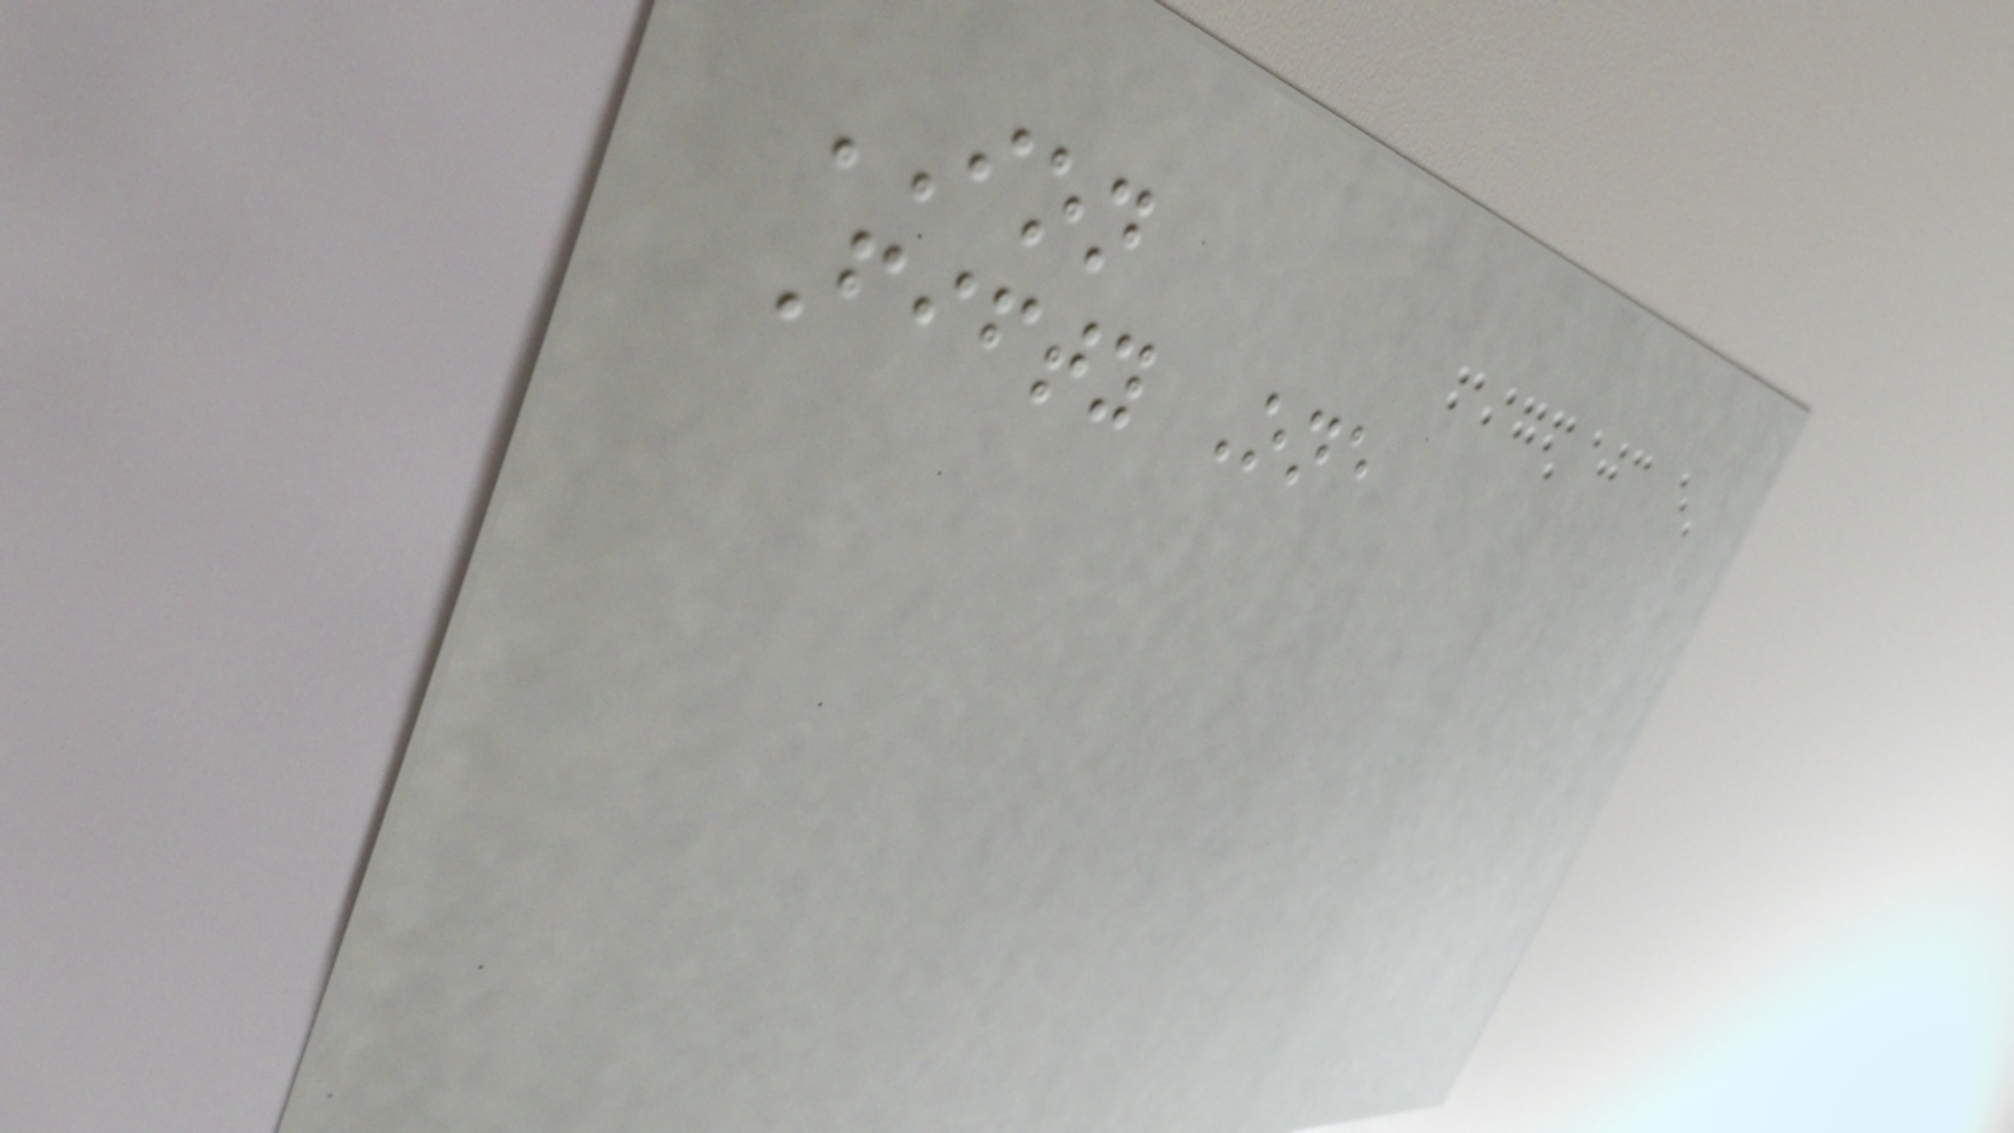ION
Fifty One
